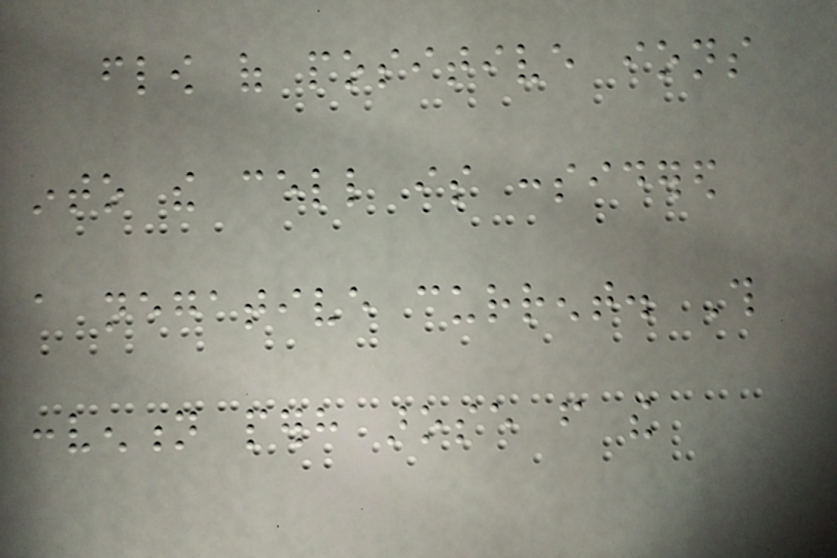flow of positive ions
into the cell is considered
a negative current. This
convention perhaps arose from the
